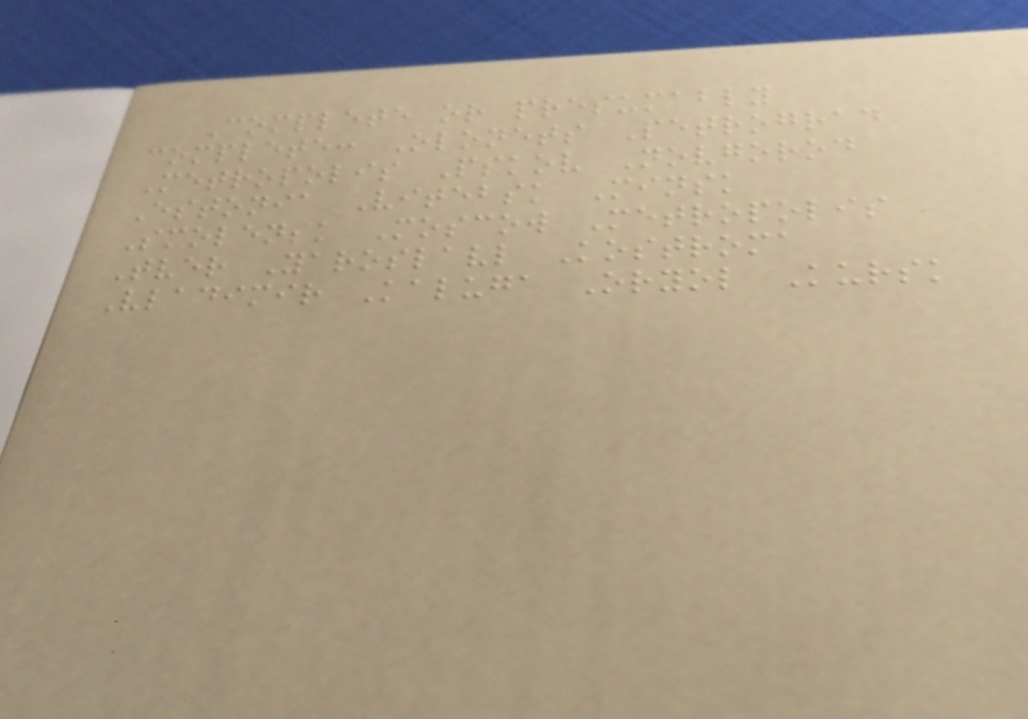Complete or presumably
complete: Olonets Petrograd
Metropolis Pskov Novgorod
Estonia Vitebsk Minsk
Smolensk Moscow Metropolis
Tver Yaroslavl Kostroma
Vladimir Kaluga Oryol Kursk
